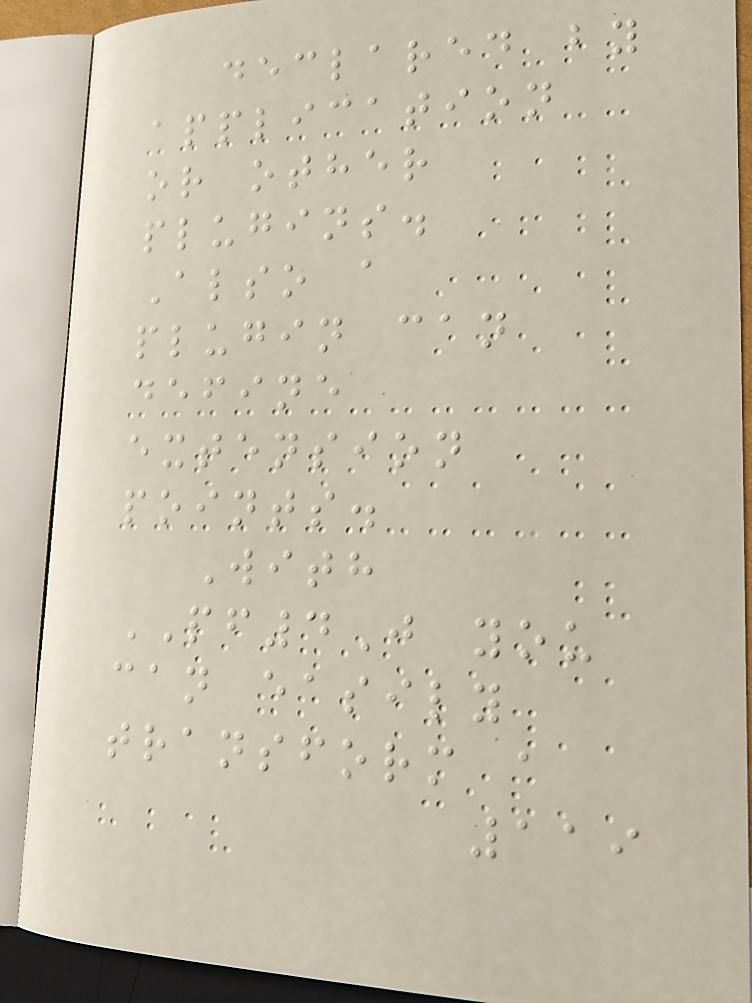declared by
application
or other
plugins.
Also a
plugin can
define
extension
points.
With
PF4J you
can easily
transform a
119
